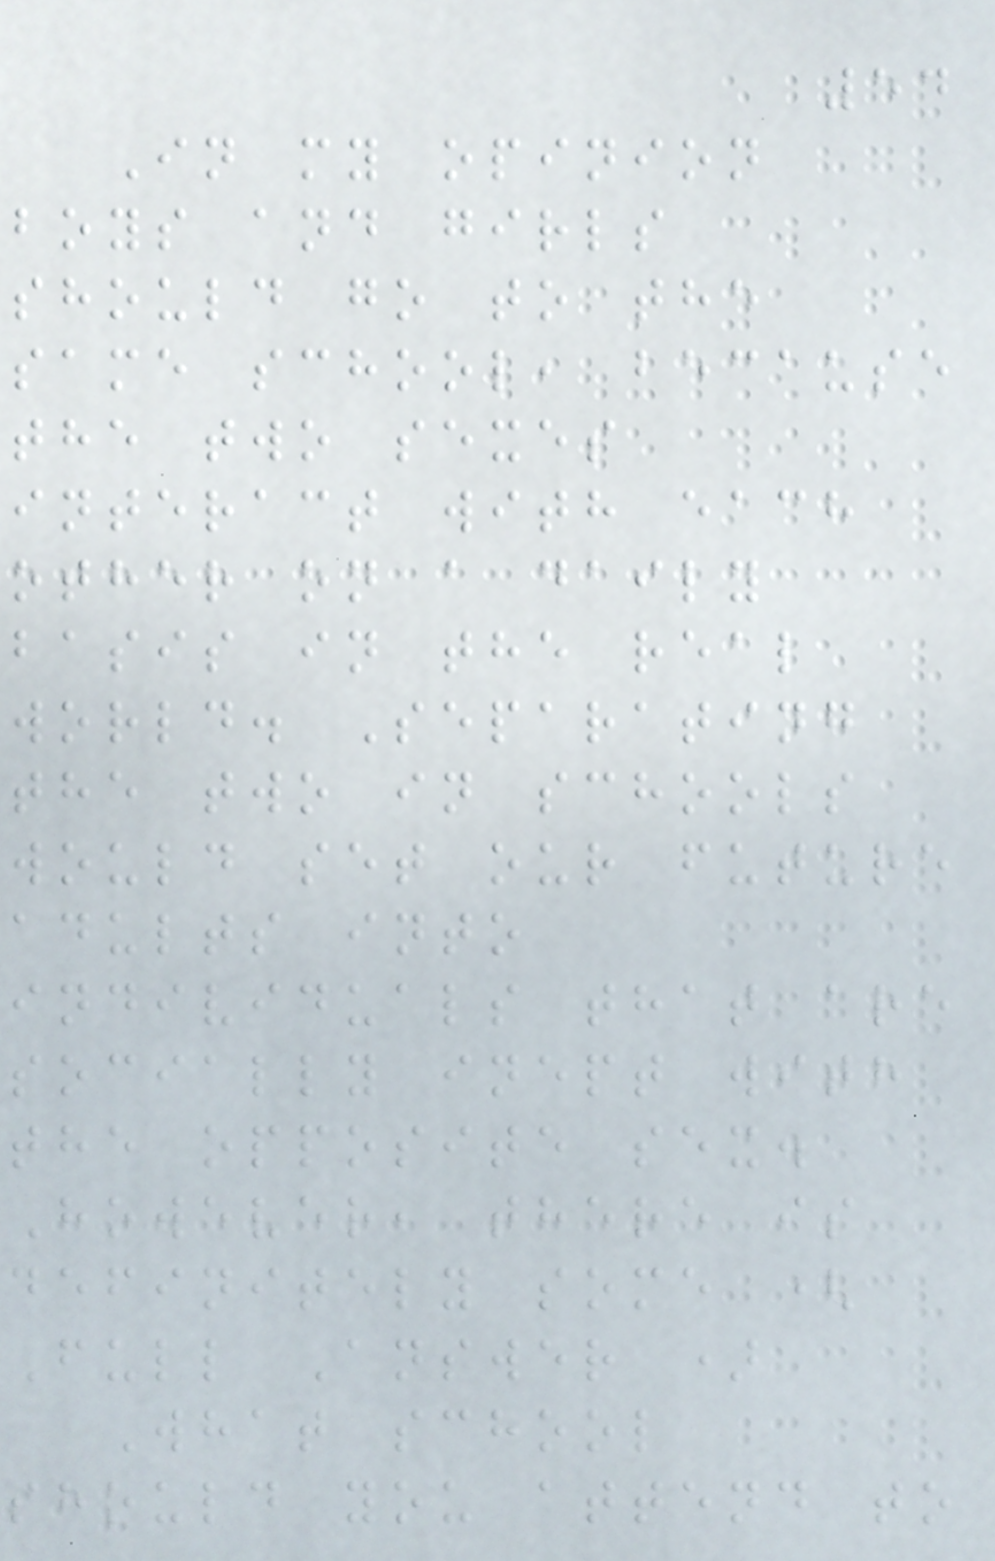54
In my opinion
boys and girls
should go to the
same school, because
the two sexes
interact with each
other on a daily
basis in the real
world. Separating
the two in schools
would set our future
adults into
individuals that are
socially inept with
the opposite sex.
However, there is
definitely some (
Full Answer )
What school
should you attend to
